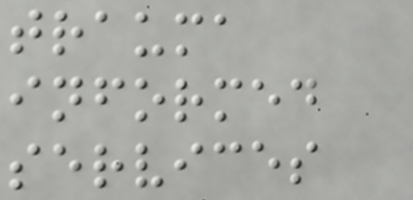trauma
informed
services
